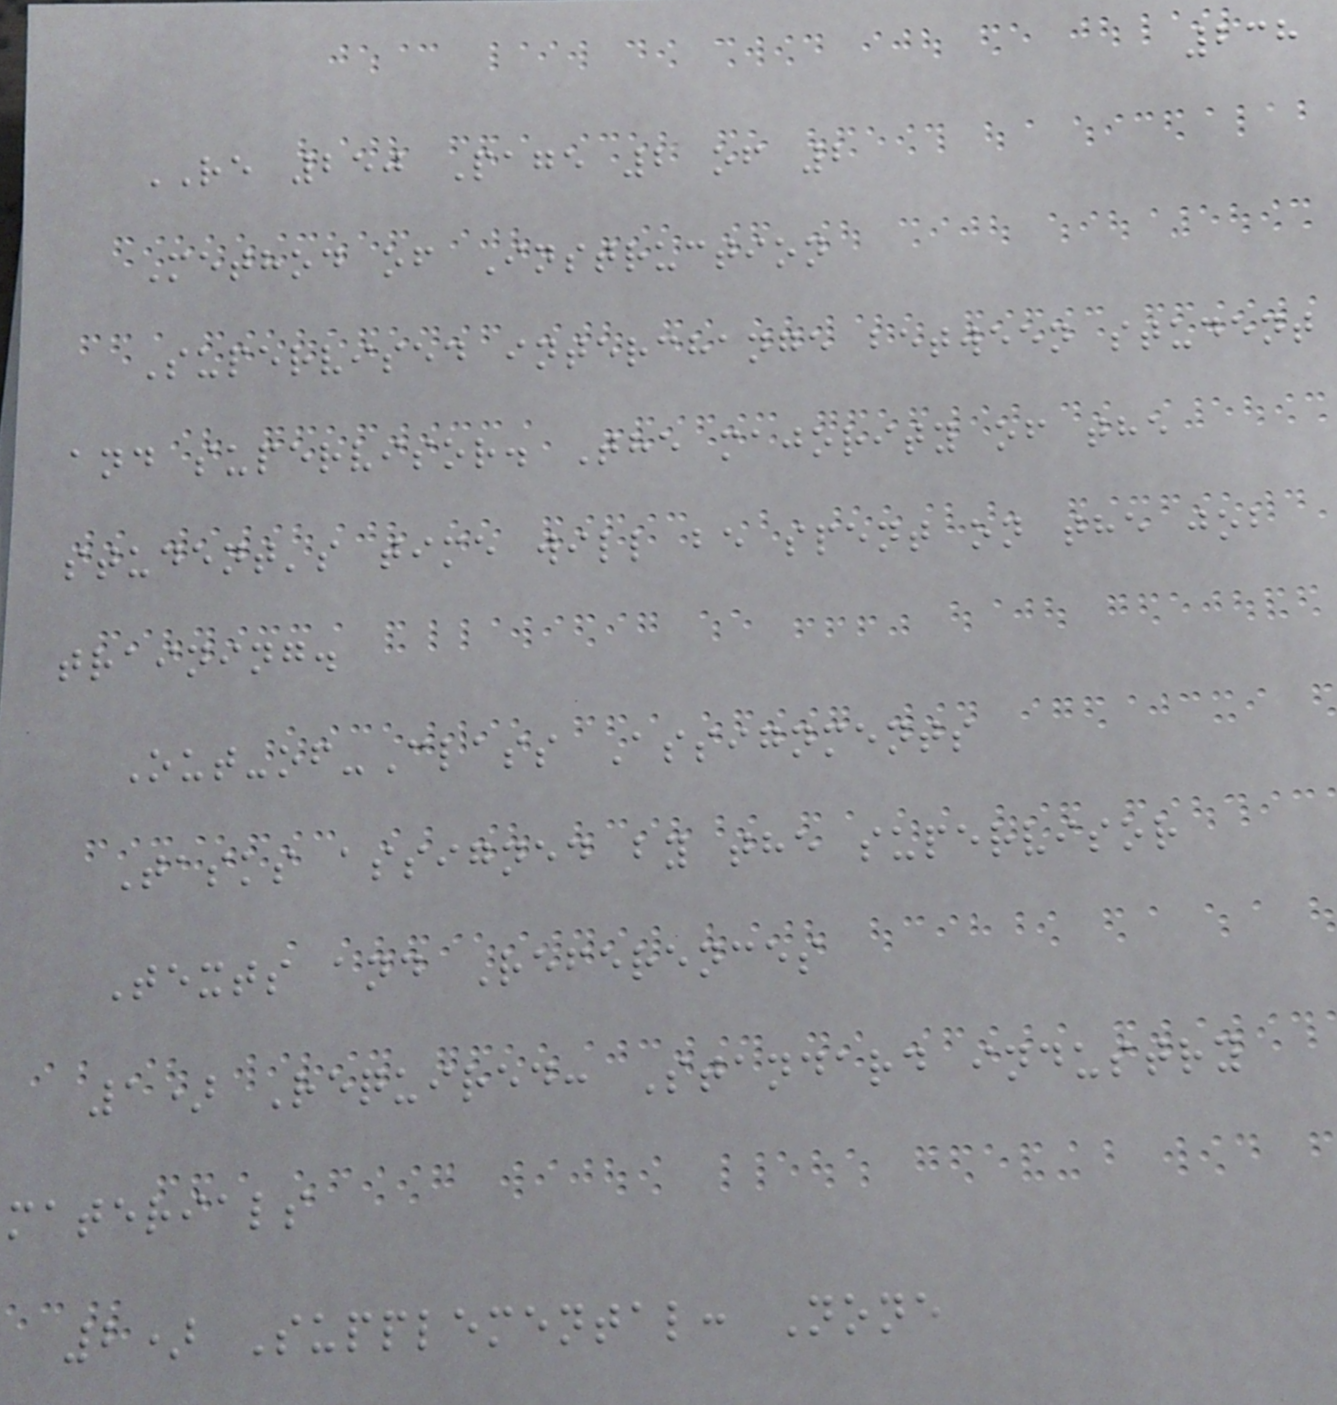238
RE 250 Page 2 of 2
Method of Instruction
Supervised interchange between student
and supervisor. The majority of the
student's time will be spent on the job
training.
Out-of-Class Assignments
Tasks assigned by the supervisor
Texts and References
1) Required: Standard industry
materials
2) Supplemental: None
